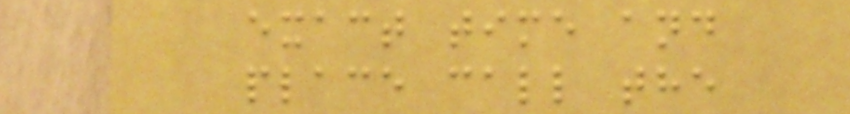exact time and
place call the
